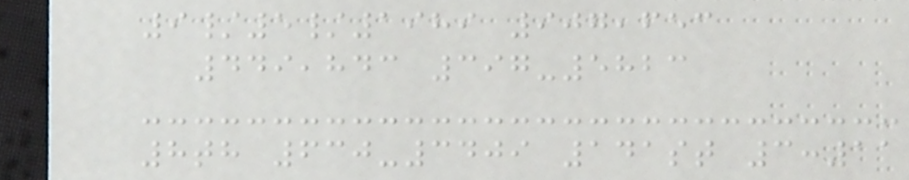9/5/1989 907,653
449,843 397-5823
8th 630-3409 141st 3:11
